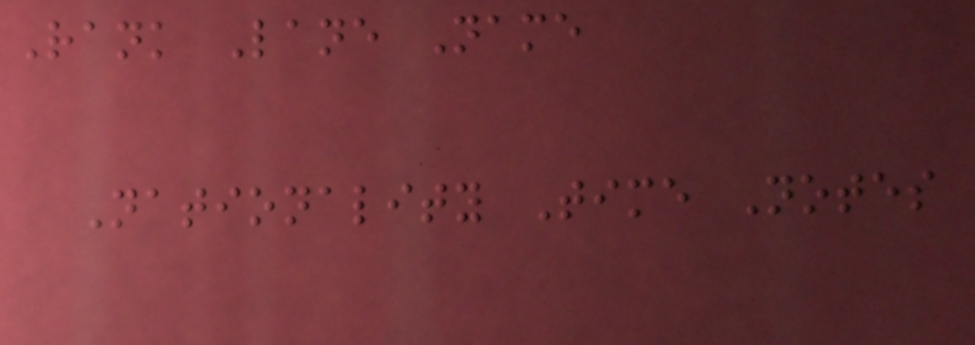Rank Lane Name
Nationality Time Notes
